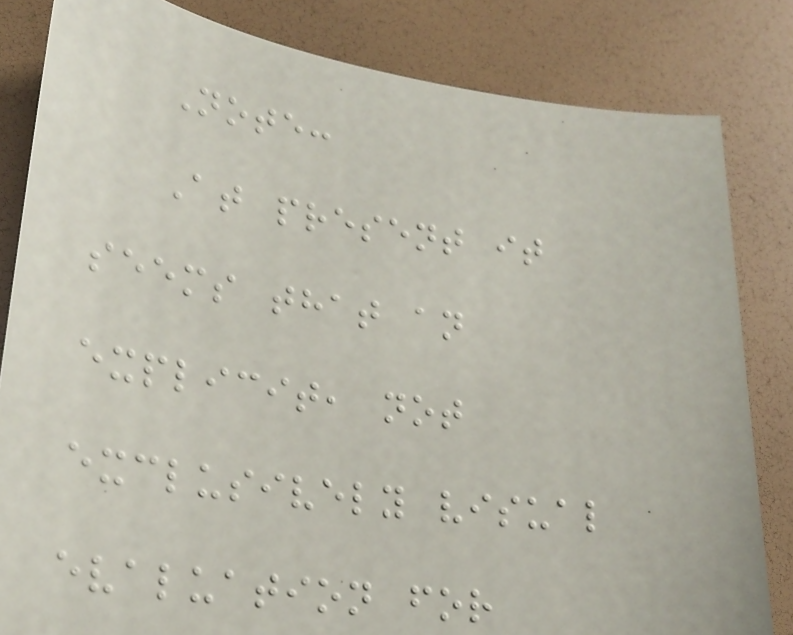Note:
At present it
seems that an
explicit, not
exclusively visual
evaluation for
